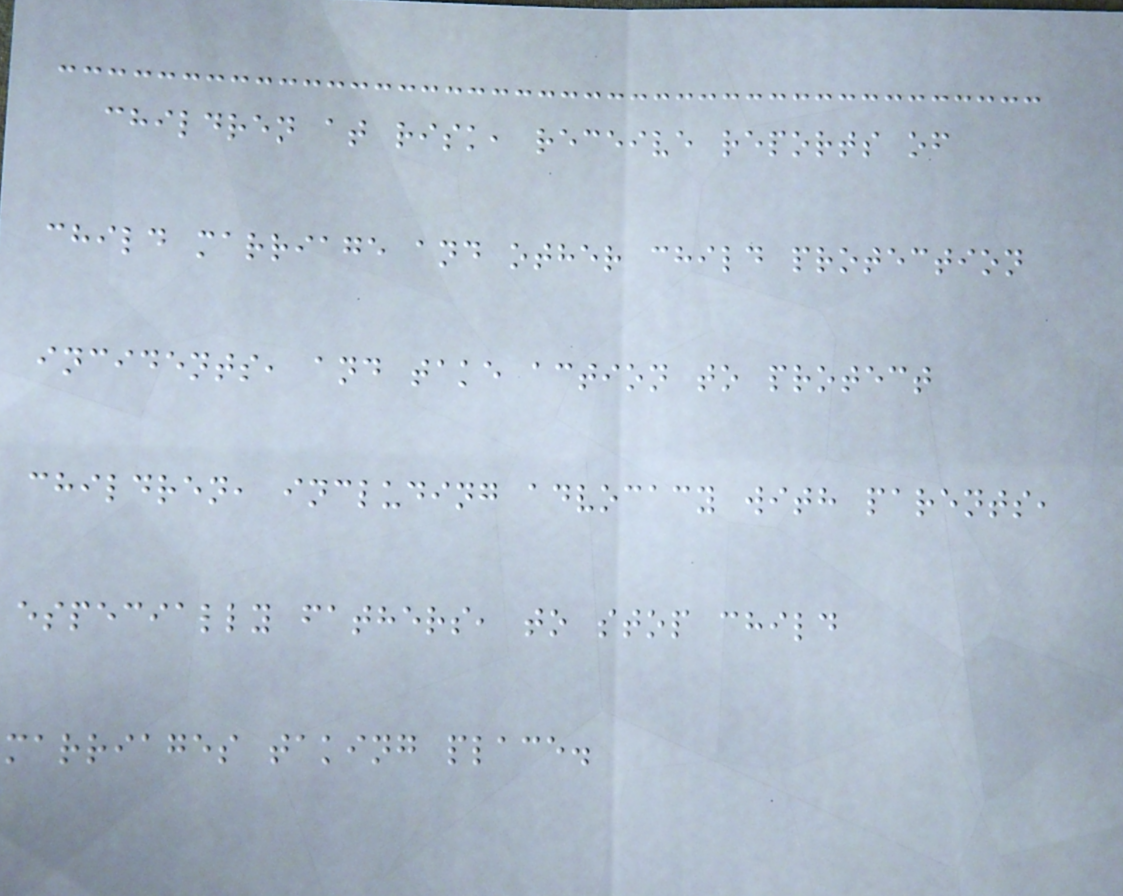children at risk, receive reports of
child marriage and other child protection
incidents, and take action to protect
children, including advocacy with parents,
especially fathers, to stop child
marriages taking place.
